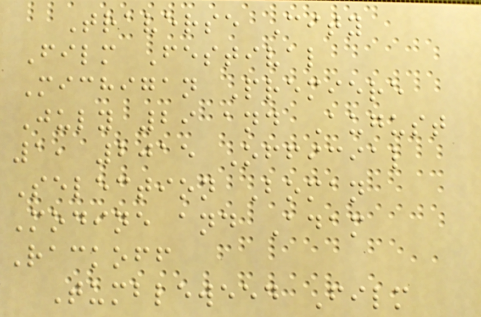Traverse City
Film Festival
Michigan Premiere
July 29 and August
1, 2015 Official
Selection Boman
Modine and Adam
Rackoff
Tumbleweed Film
